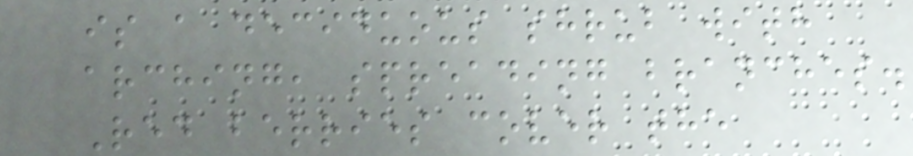is a deciduous shrub with
arching, spreading branches.
Red berries cover the
